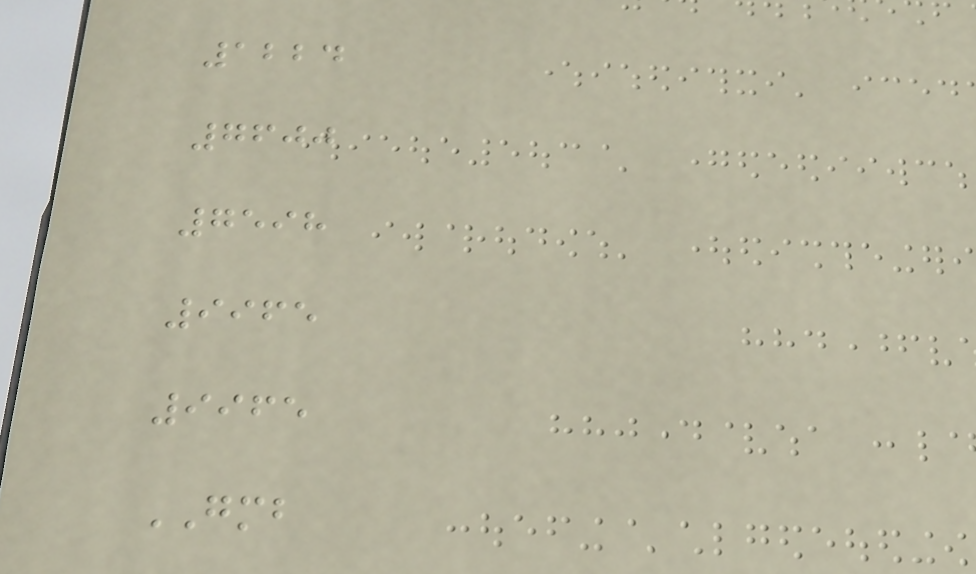1224
7600
7598
9965
9965
GMB
